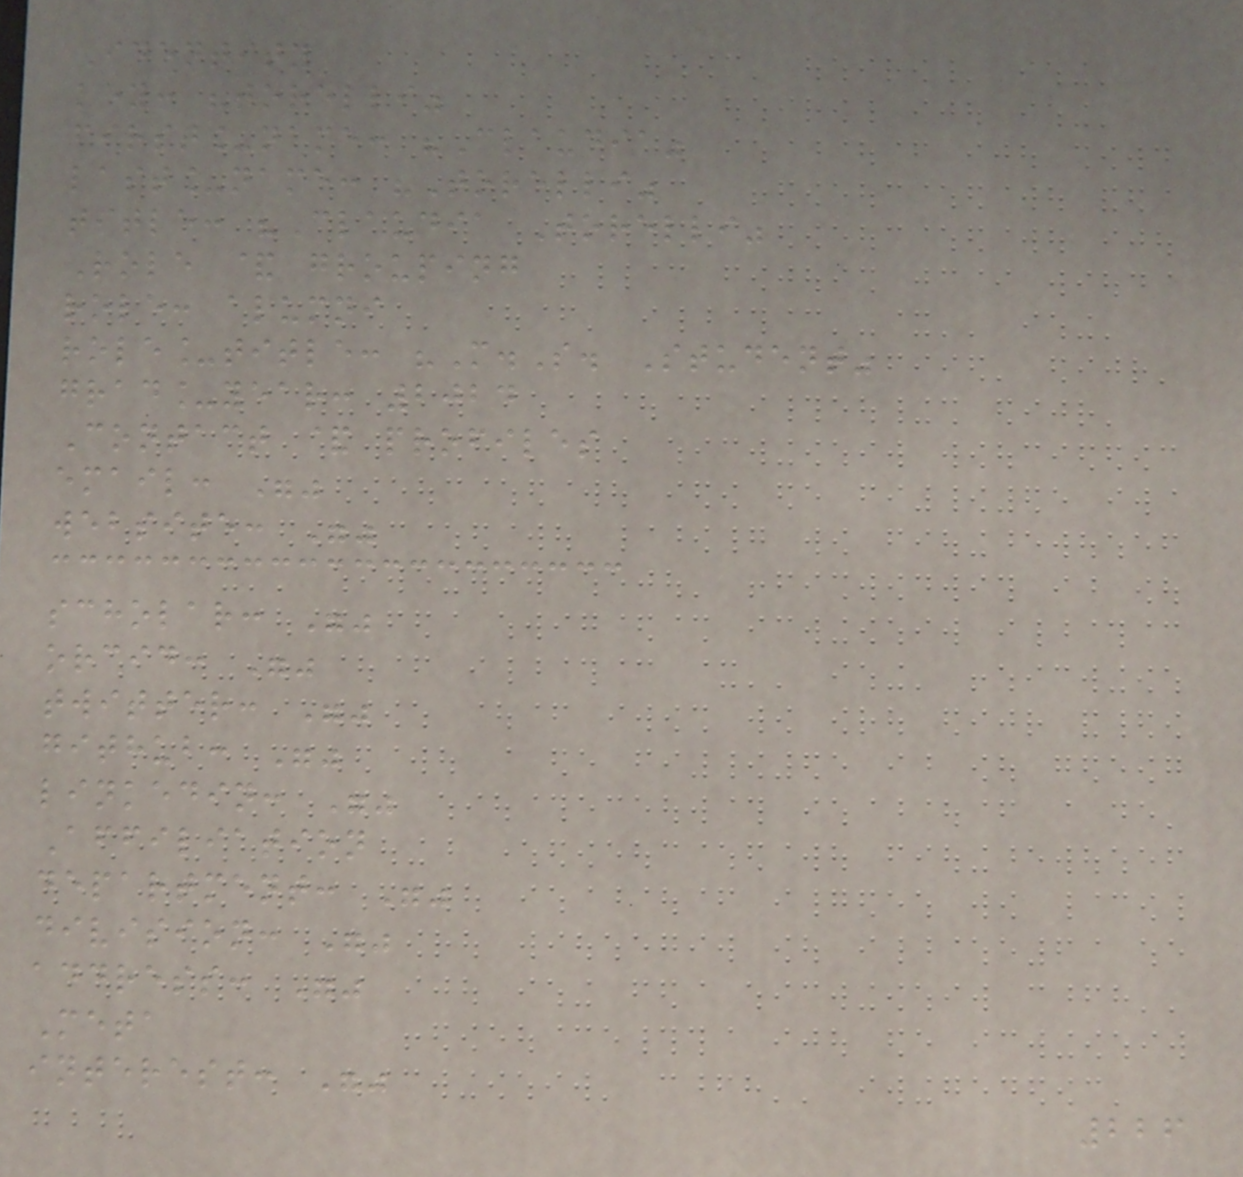Identity
key: "torelli"
first_name: "Claudia"
last_name: "Torelli"
title: "Claudia Torelli"
Role & grouping
role: alumni
role_title: "M.S. Student"
grad_year: 2024
Contact & profiles
email: ""
website: ""
scholar: ""
orcid: ""
twitter: ""
github: ""
linkedin: ""
Affiliation
department: ""
division: ""
address: ""
Meta
interest: ""
226
